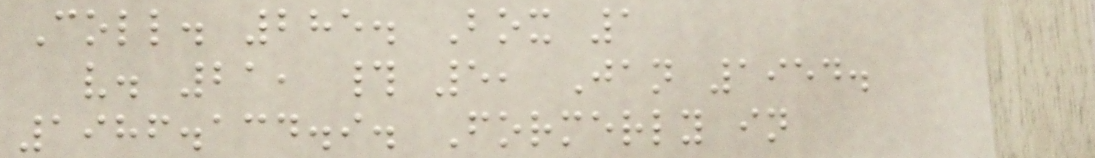Coll. 285. Box 1
v. 21, # 5, Jan 1954.
1986.134.9. Formerly in
